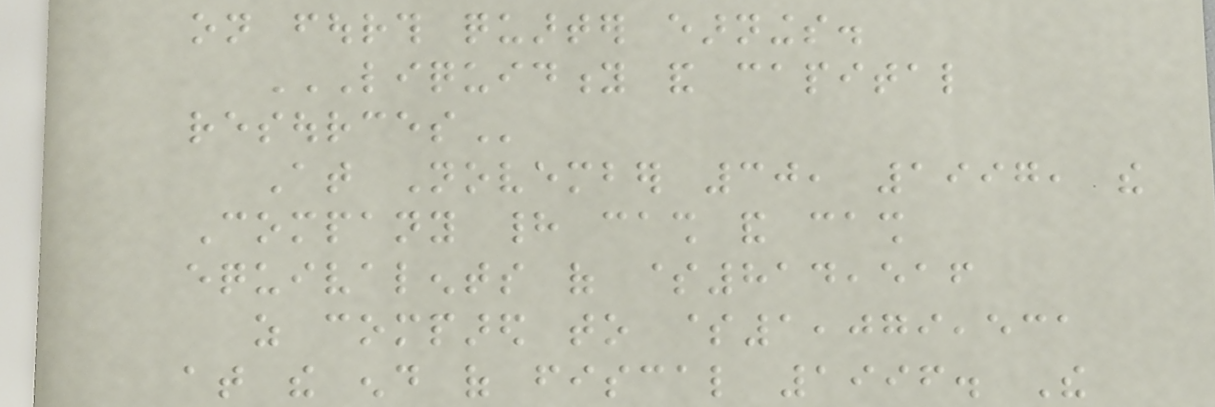on fourth quarter earnings.
LIQUIDITY AND CAPITAL
RESOURCES
At November 30, 1997, the
Company had cash and cash
equivalents of $814,516
as compared to $1,079,531
at the end of fiscal 1996. The
